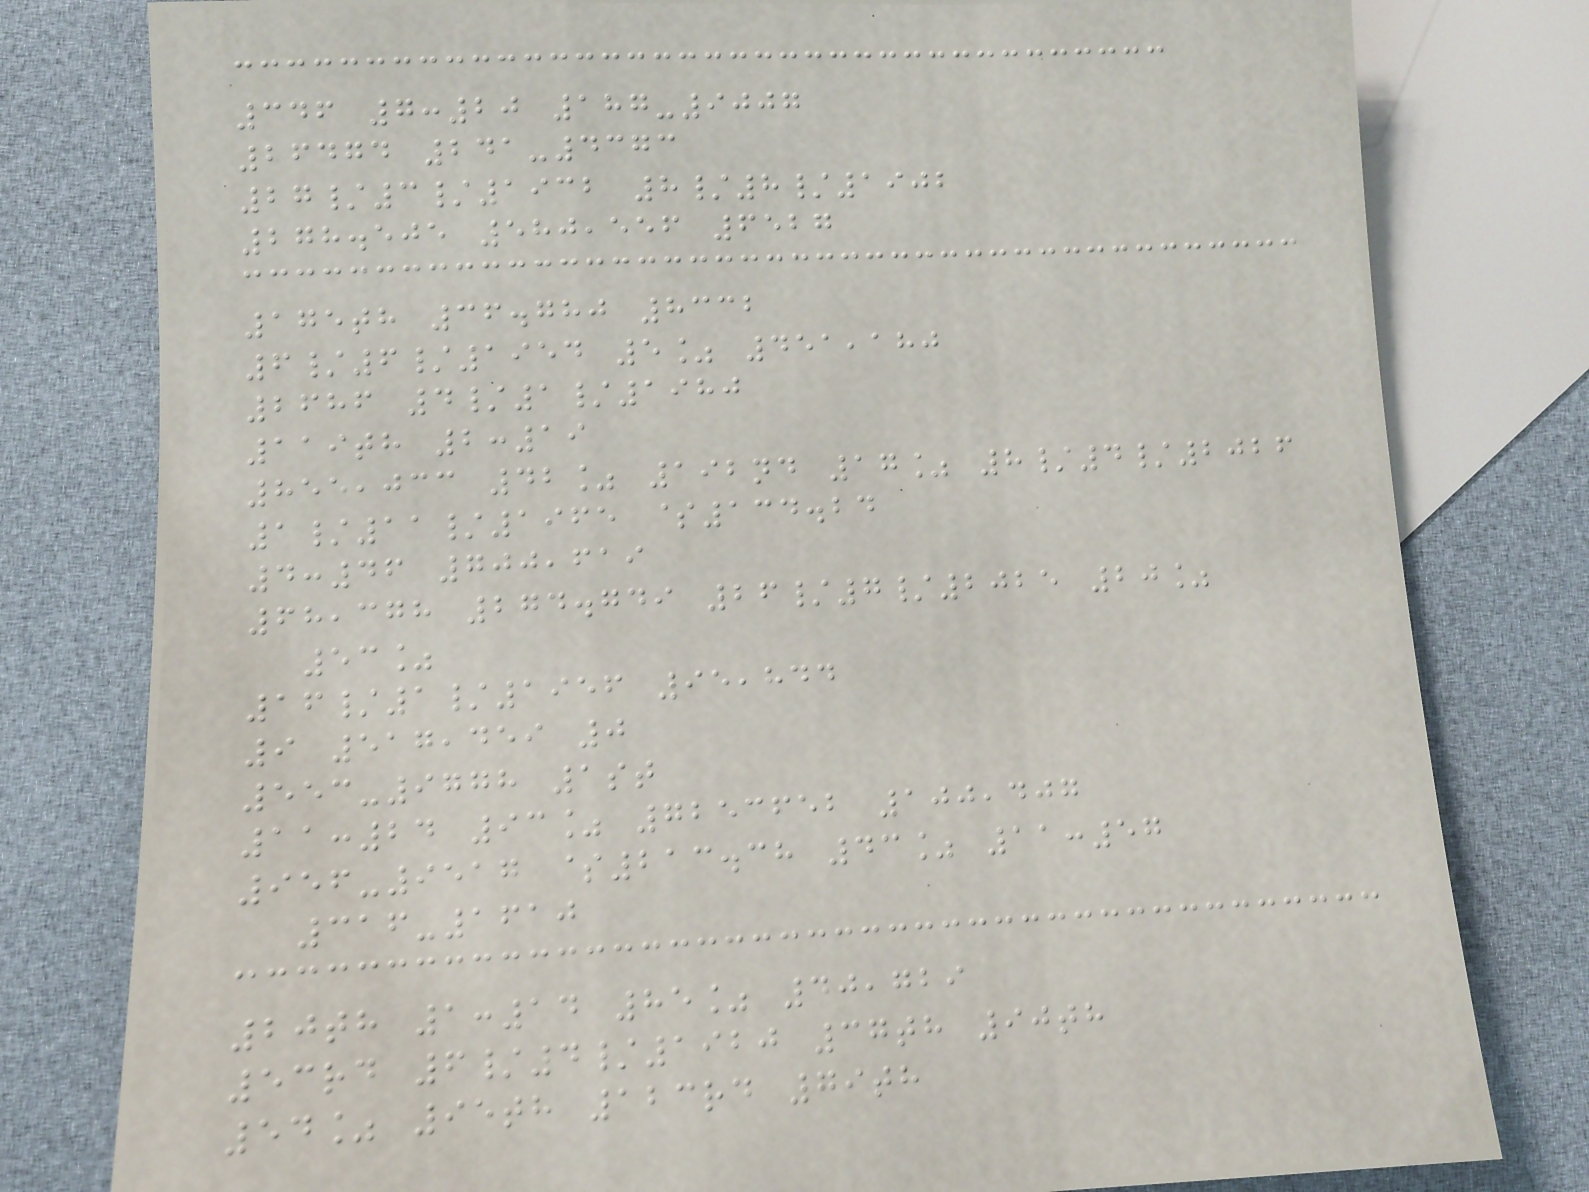346 7:20 187-9007
26474 241-4373
27/3/1932 8/8/1902
278.505 580,556 6527
175th 36.780 8332
6/6/1954 5% 451,180
2686 4/1/1980
119th 2:19
855,033 42% 192nd 17% 8/4/2026
1/11/1965 $134.24
4:46 700,619
68,378 274.749 26/7/2025 20%
53%
16/1/1956 95,844
9 517,459 0
553-9778 1st
11:24 93% 7253652 100,407
956-9517 $213.38 43% 11:57
316-1610
20th 1:14 85% 40,729
53rd 6/4/1920 37th 90th
54% 95th 123rd 79th
